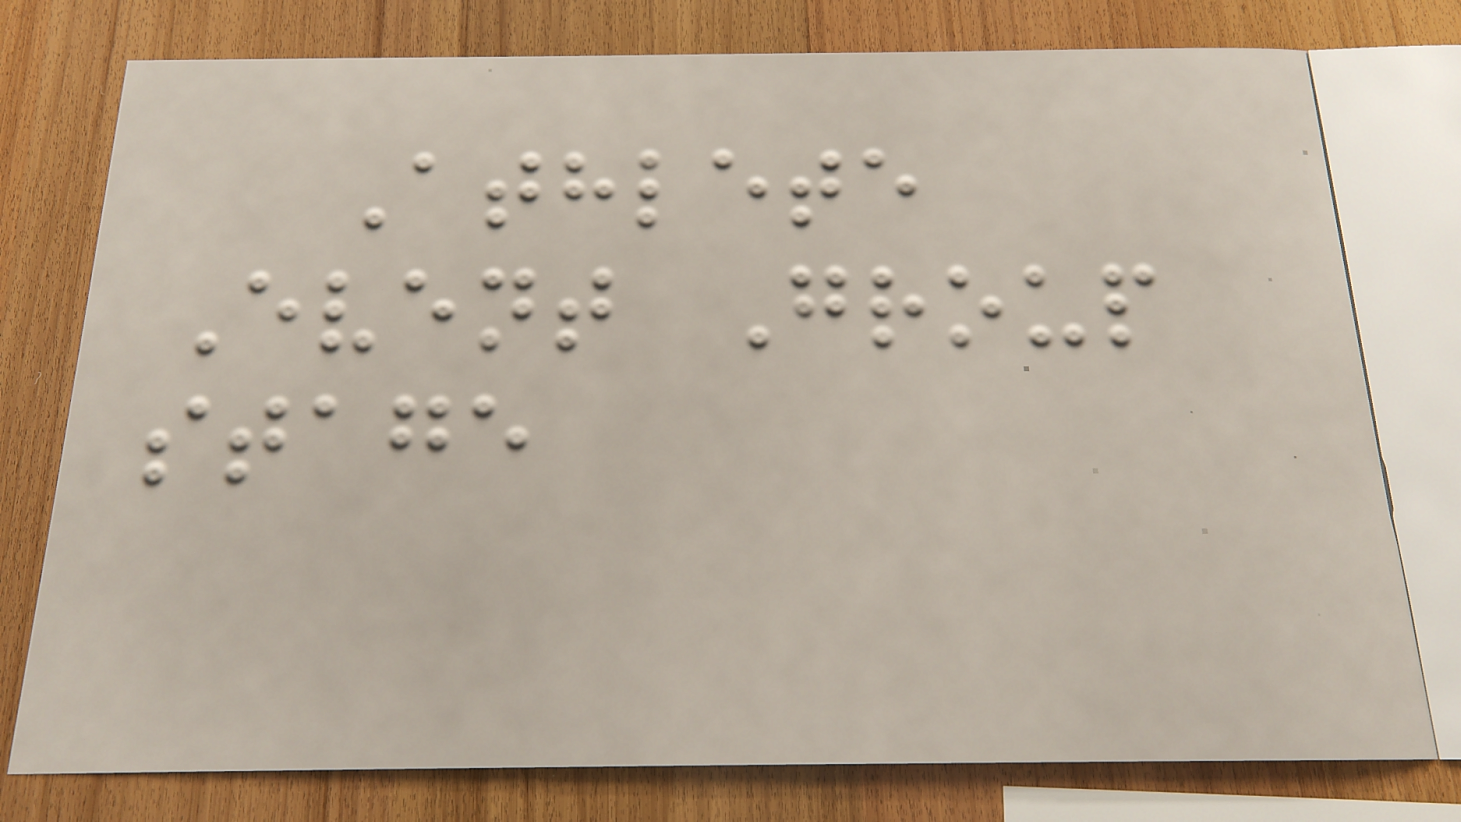Athlete
Event Group
stage
